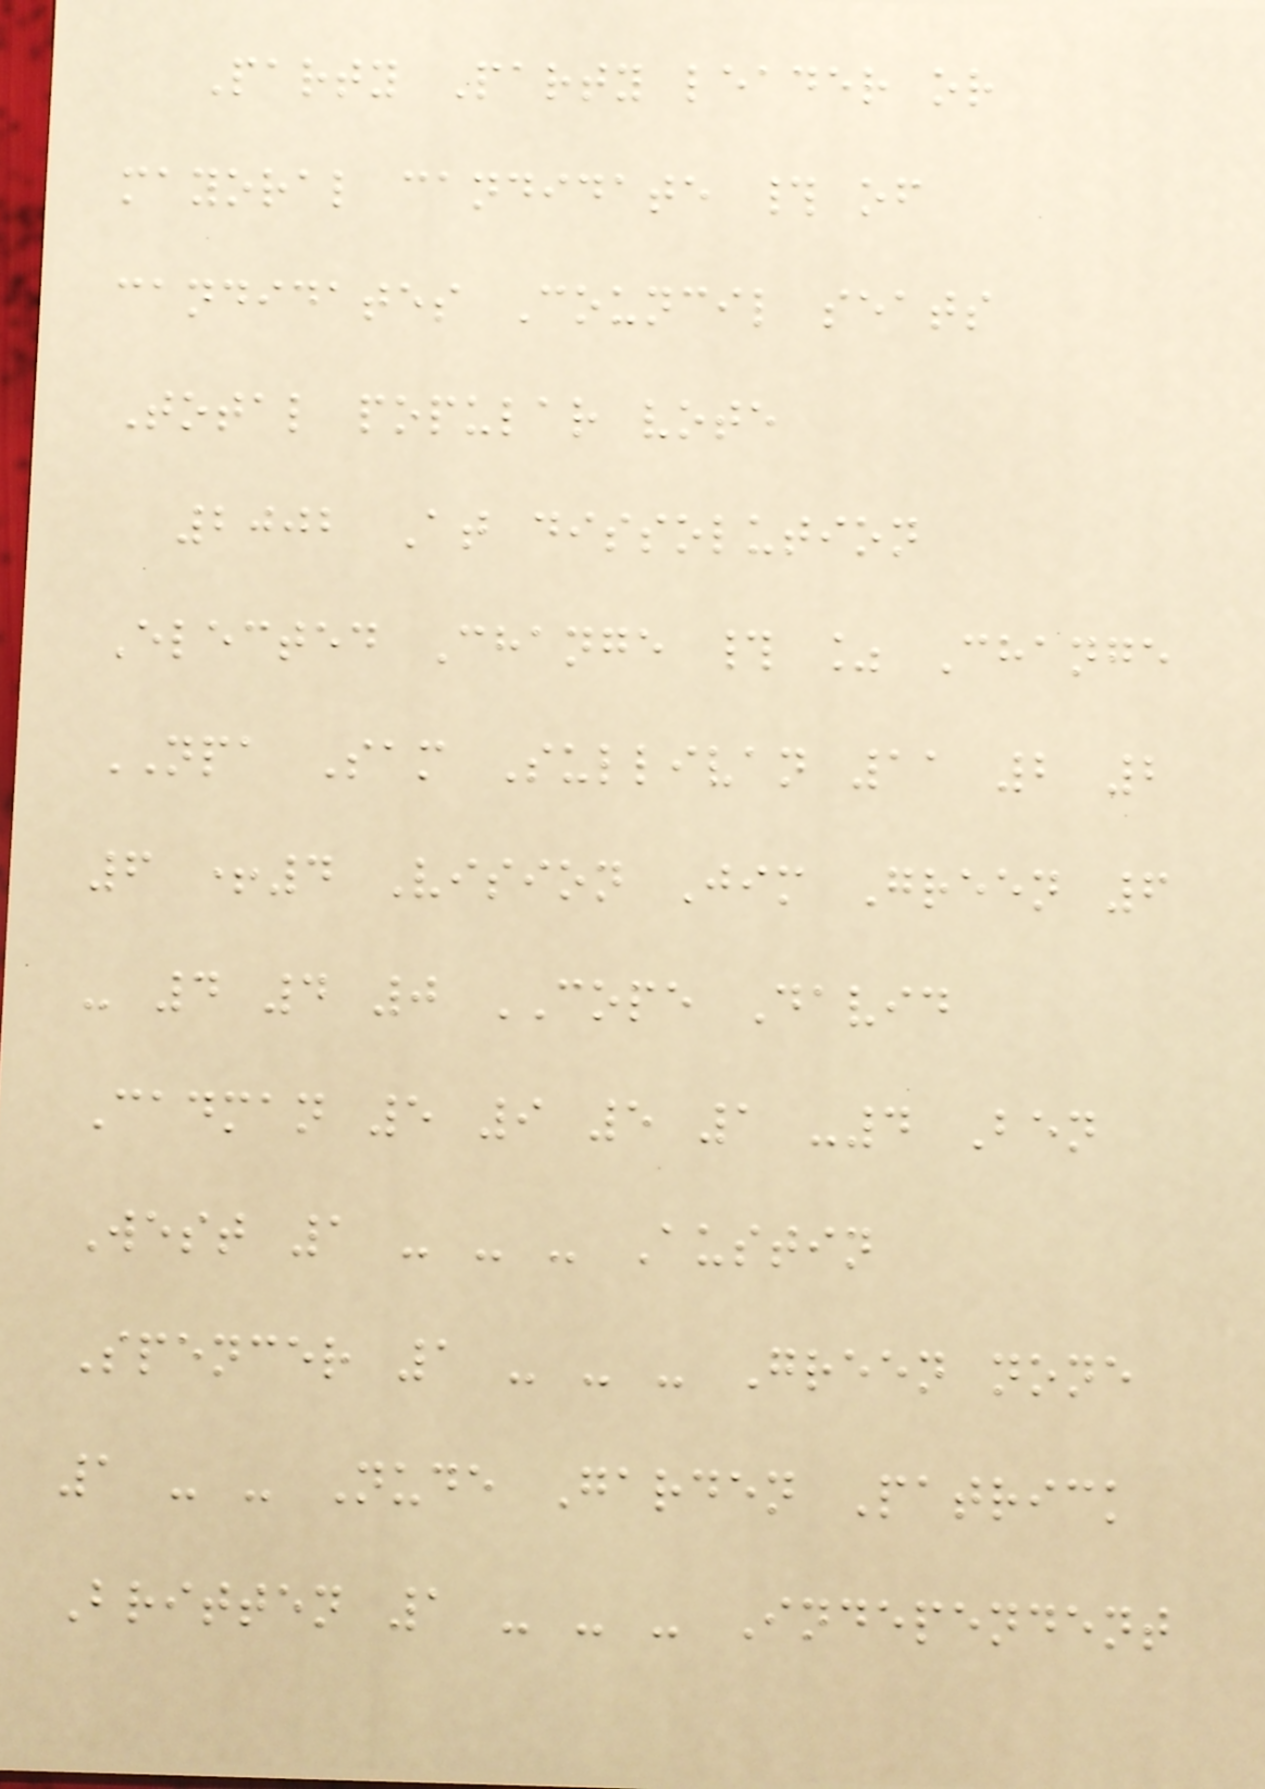Party Party leader or
mayoral candidate # of
candidates Council seats
Total popular vote
2002 At dissolution
Elected Change # % Change
NPA Sam Sullivan 11 2 2
6 +4 Vision Jim Green 6
- 4 4 0 COPE David
Cadman 5 9 5 1 -4 Ben
West 1 - - - Austin
Spencer 1 - - - Green none
1 - - Nude Garden Patrick
Britten 1 - - - Independent
